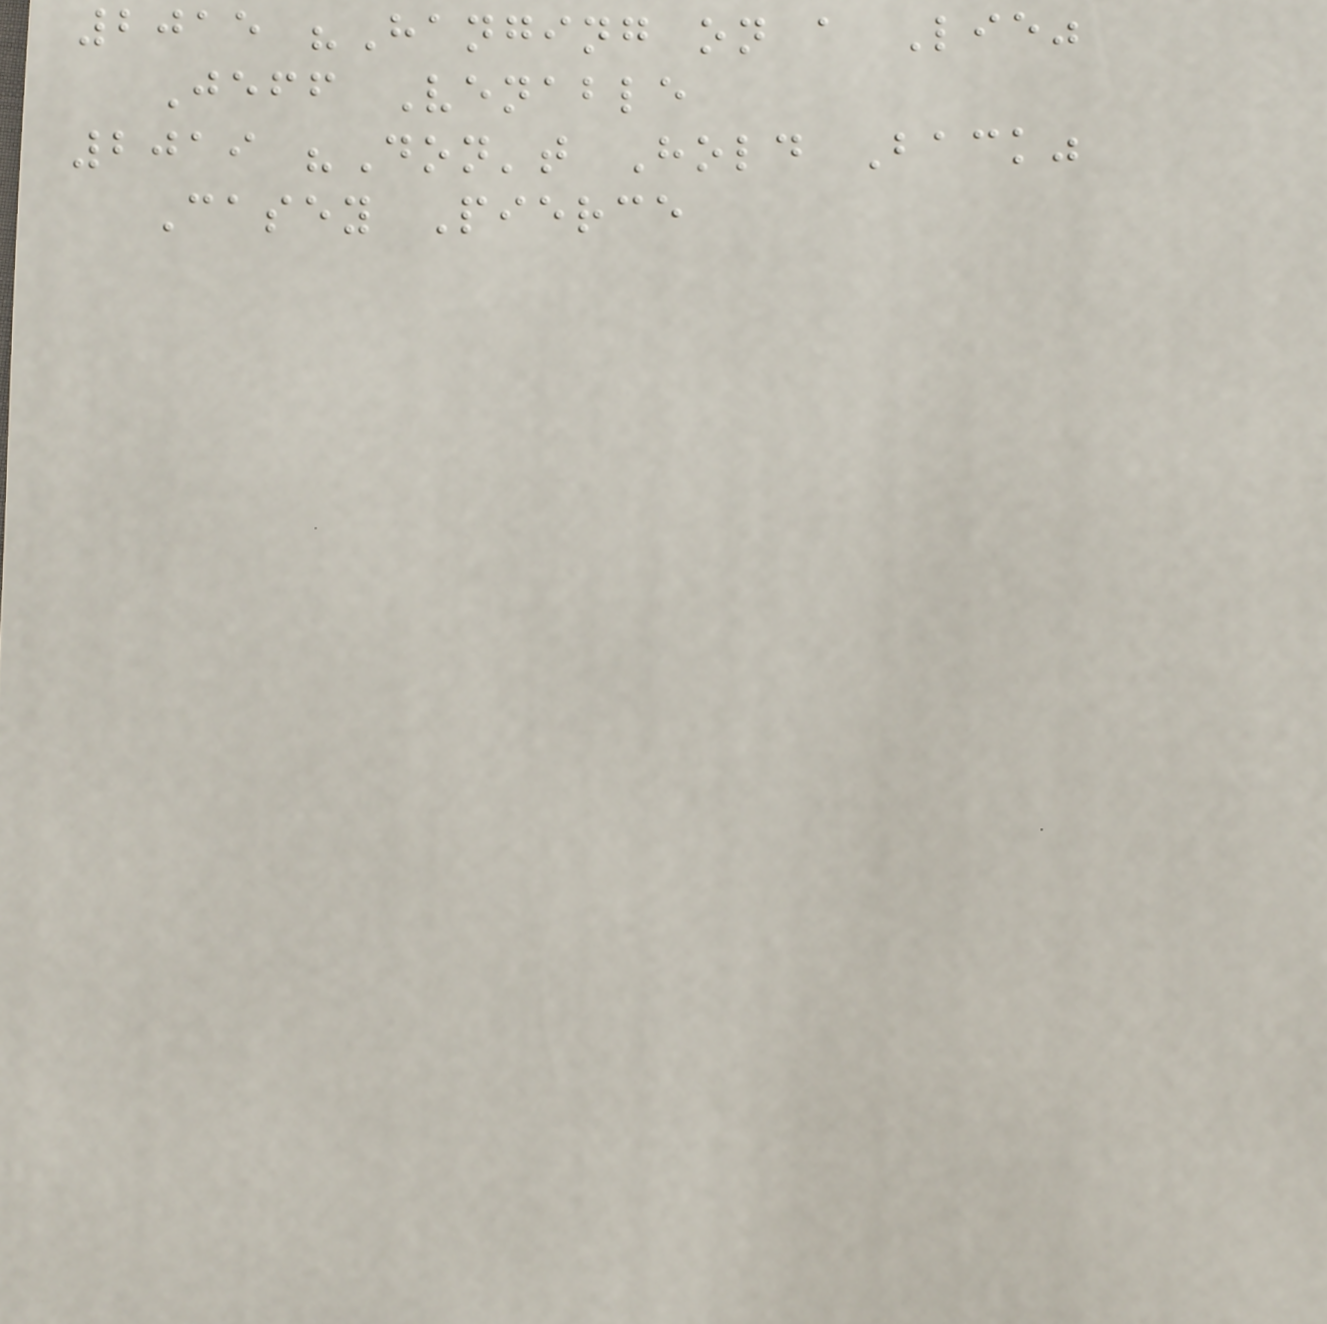2015 "Hanging on a Lie"
Jeff Venable
2019 "Don't Hold Back"
Casey Pierce
